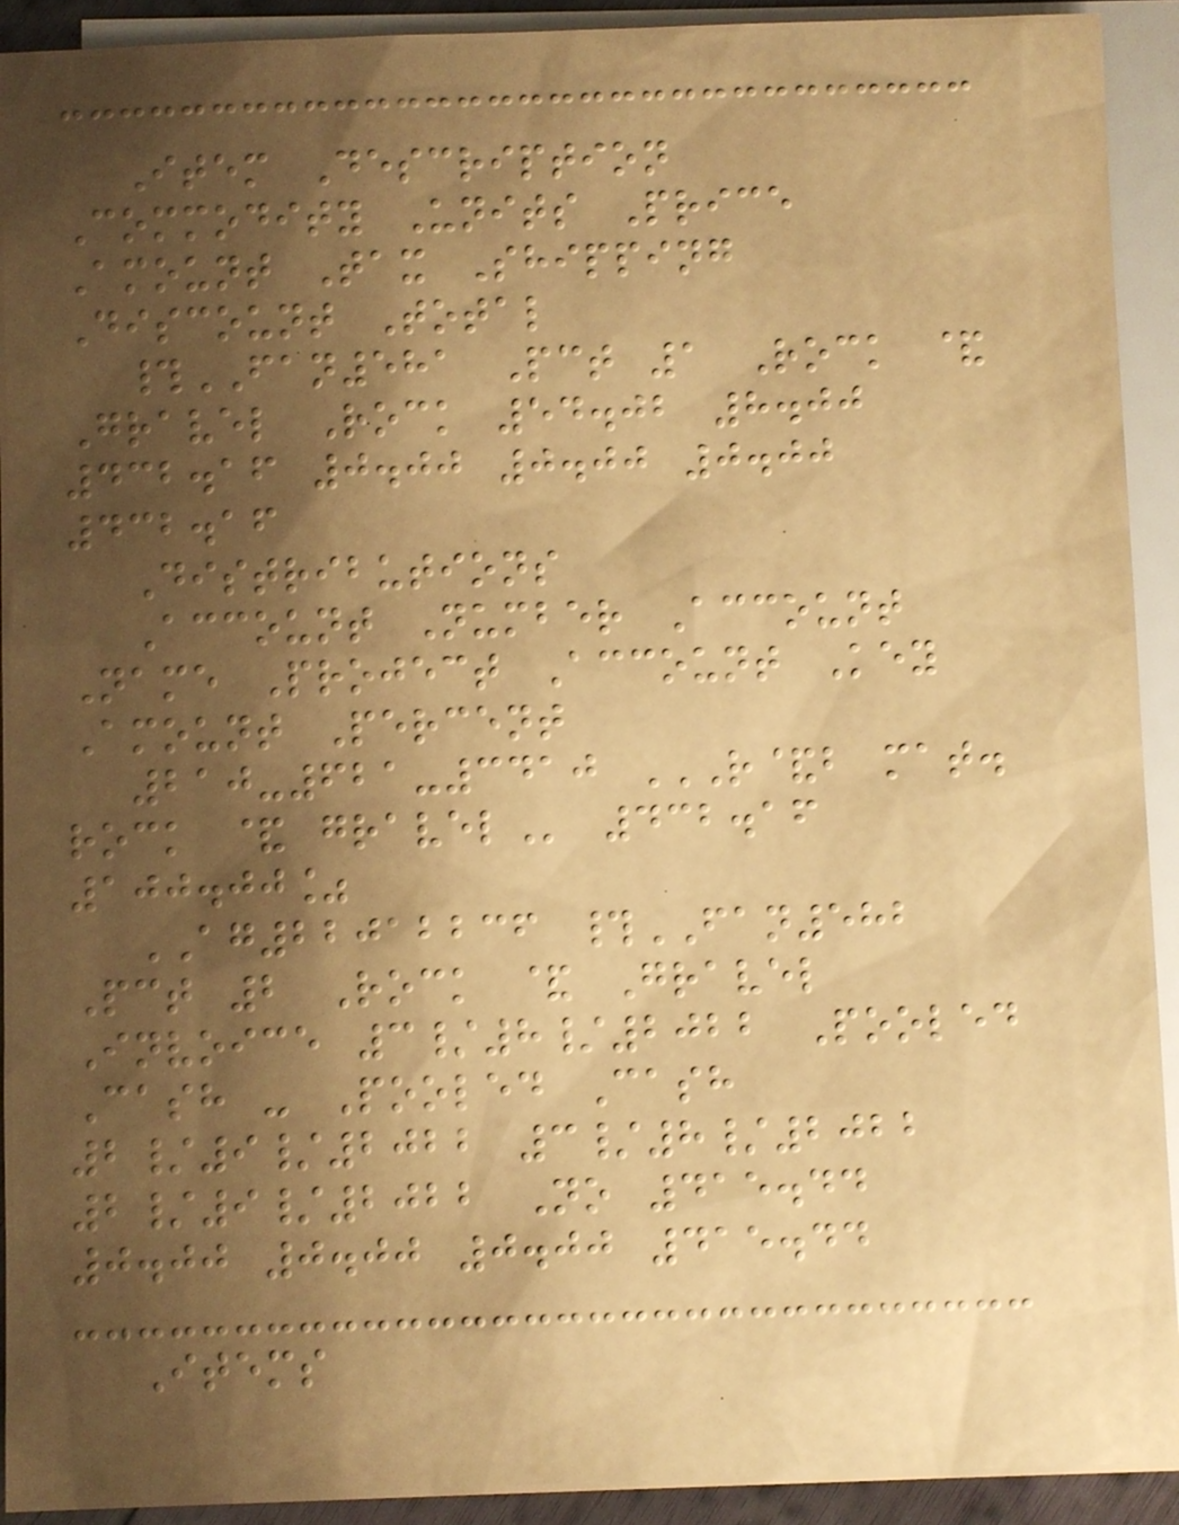Item Description
Commodity Units Price
Amount Tax Shipping
Discount Total
#FAN581 Pct 1 Rock &
Gravel Rock 54.02 8.00
432.16 0.00 0.00 0.00
432.16
Distributions
Account Number Account
Name Project Account Key
Amount Percent
210-621-3410 R&B MAT.
ROCK & GRAVEL 432.16
100.00%
AG22012236 #FAN582
Pct 2 Rock & Gravel
Invoice 3/8/2022 Pooled
Cash - Pooled Cash
2/9/2022 3/8/2022
2/9/2022 No 415.44
0.00 0.00 0.00 415.44
Items
